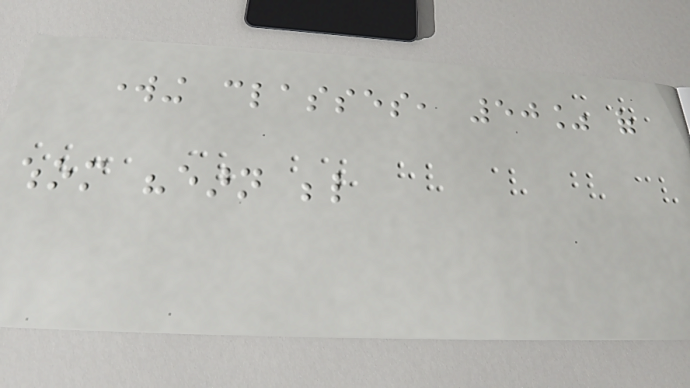working classes, 50% of
whom "earn below
